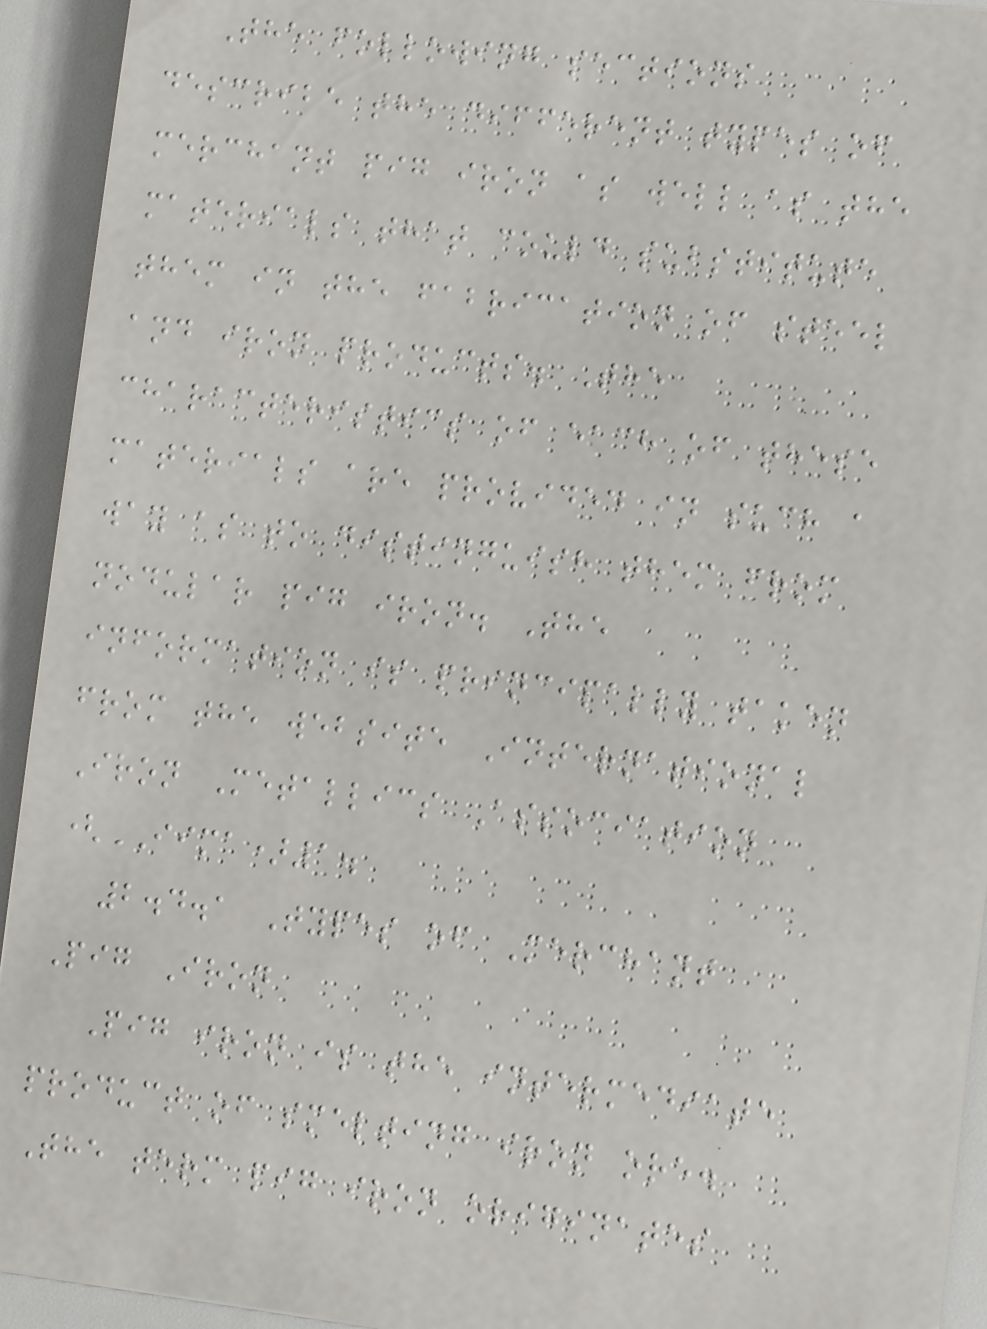The following sections
describe the different types of
merchant pig iron as well as the
materials that could substitute
them in the fabrication of steel
and iron products. The
characteristics of each of these
materials are provided in such a
way as to distinguish them from
nodular pig iron. The
information is principally taken
from the website International
Iron Metallics Association
(IIMA)1.
2.4.1 Types of Merchant
Pig Iron
Pig iron is the intermediate
product of smelting iron ore.
The term pig iron originates
